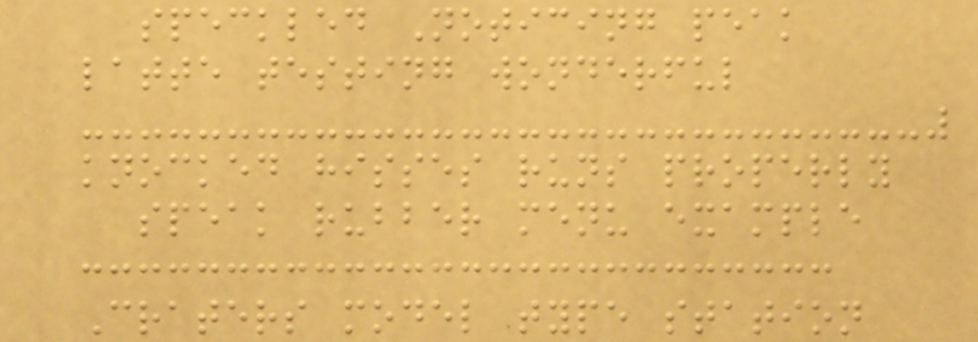speckled Noticing peak
latte testing wonderful
knocked hisses runs properly
speak rubber menu example
Craters model type station
